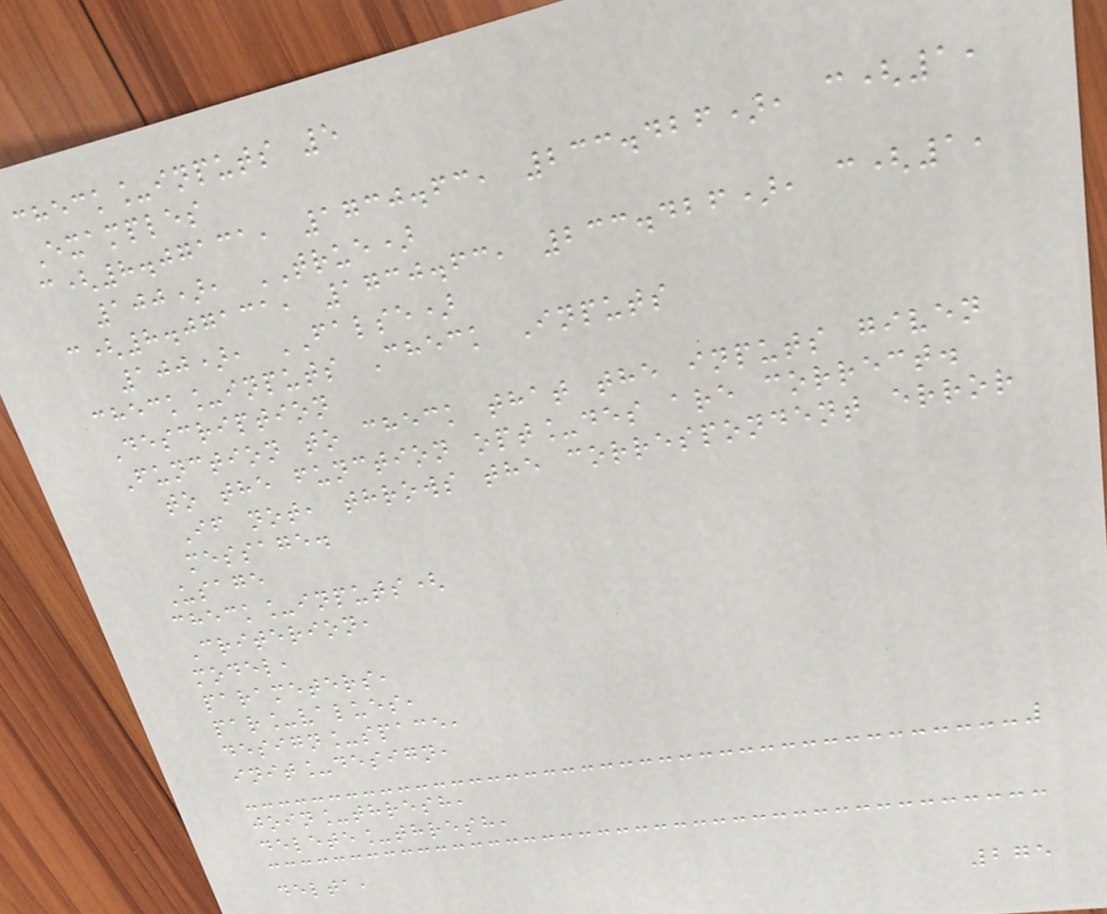check_inputs 5
Examples
c(8.07131, 1730.63, 233.426), c(1,
100), TRUE)
c(8.07131, 1730.63, 233.426), c(1,
100), FALSE)
check_inputs Check Inputs
Description
Function to check that the inputs given
to the function opt_des are correct.
If not, throws the correspondent error
message.
Usage
check_inputs(
Criterion,
model,
parameters,
par_values,
design_space,
init_design,
join_thresh,
delete_thresh,
delta,
275
